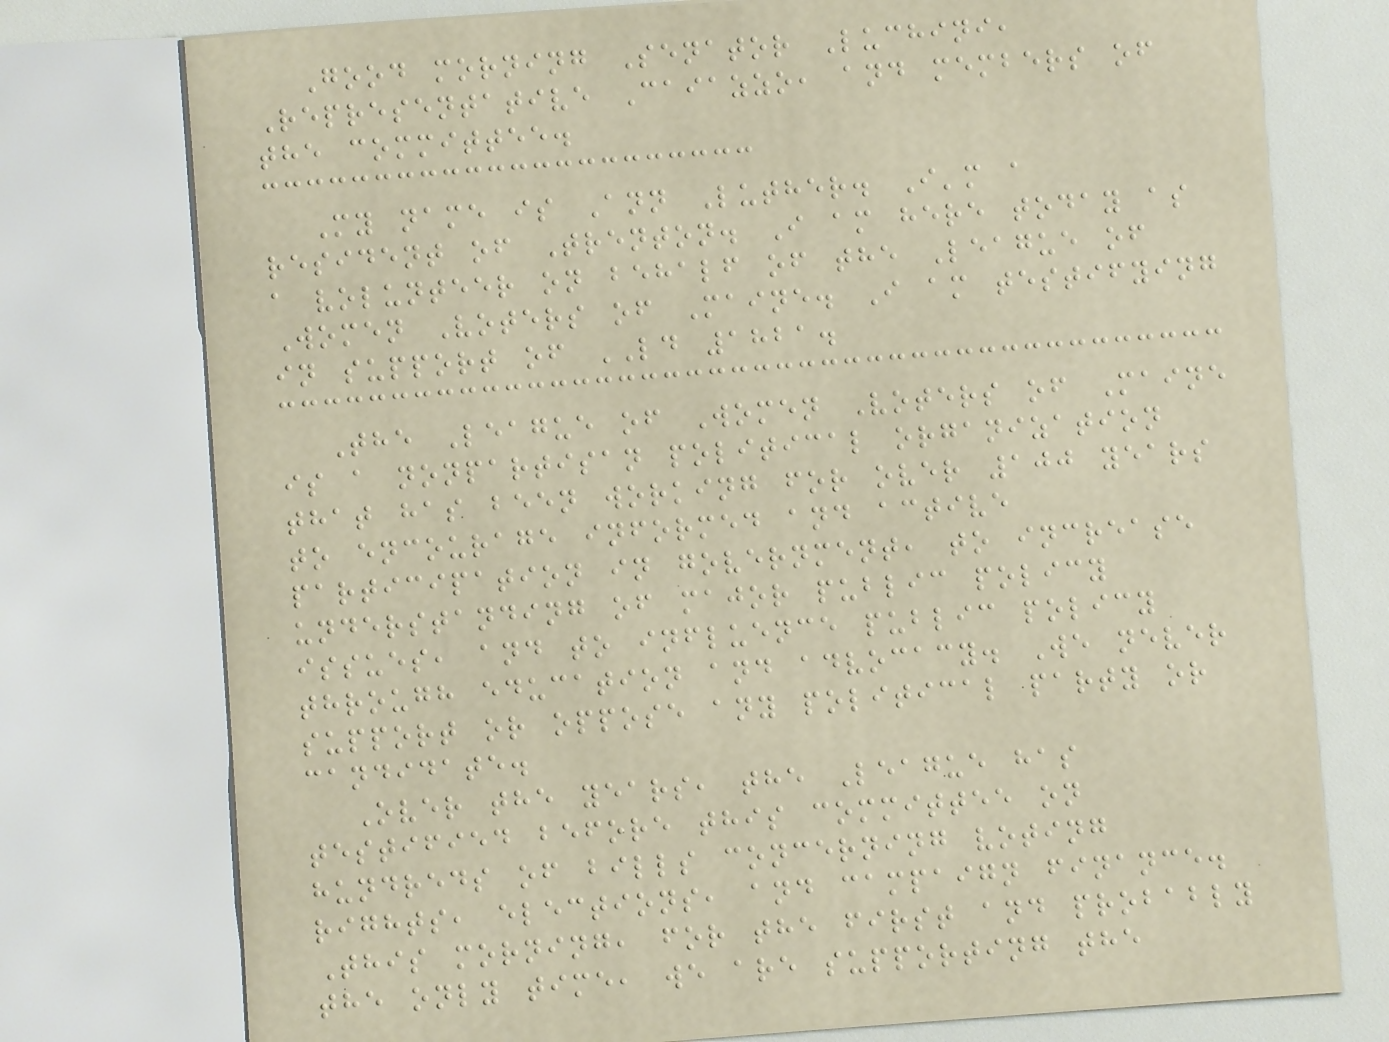Good morning Senator Luchini,
Representative Caiazzo, and members of
the committee.
My name is Ann Luther. I'm a
resident of Trenton. I am here today as
a volunteer on behalf of the League of
Women Voters of Maine. I am testifying
in support of LD 1821.
The League of Women Voters of Maine
is a nonpartisan political organization
that has been working for over 100 years
to encourage informed and active
participation in government, to increase
understanding of major public policy
issues, and to influence public policy
through education and advocacy. We never
support or oppose any political party or
candidate.
Over the years, the League has
testified before this committee on
hundreds of bills concerning voting
rights, elections, and campaign finance.
This morning, for the first and probably
the only time, we are supporting the
